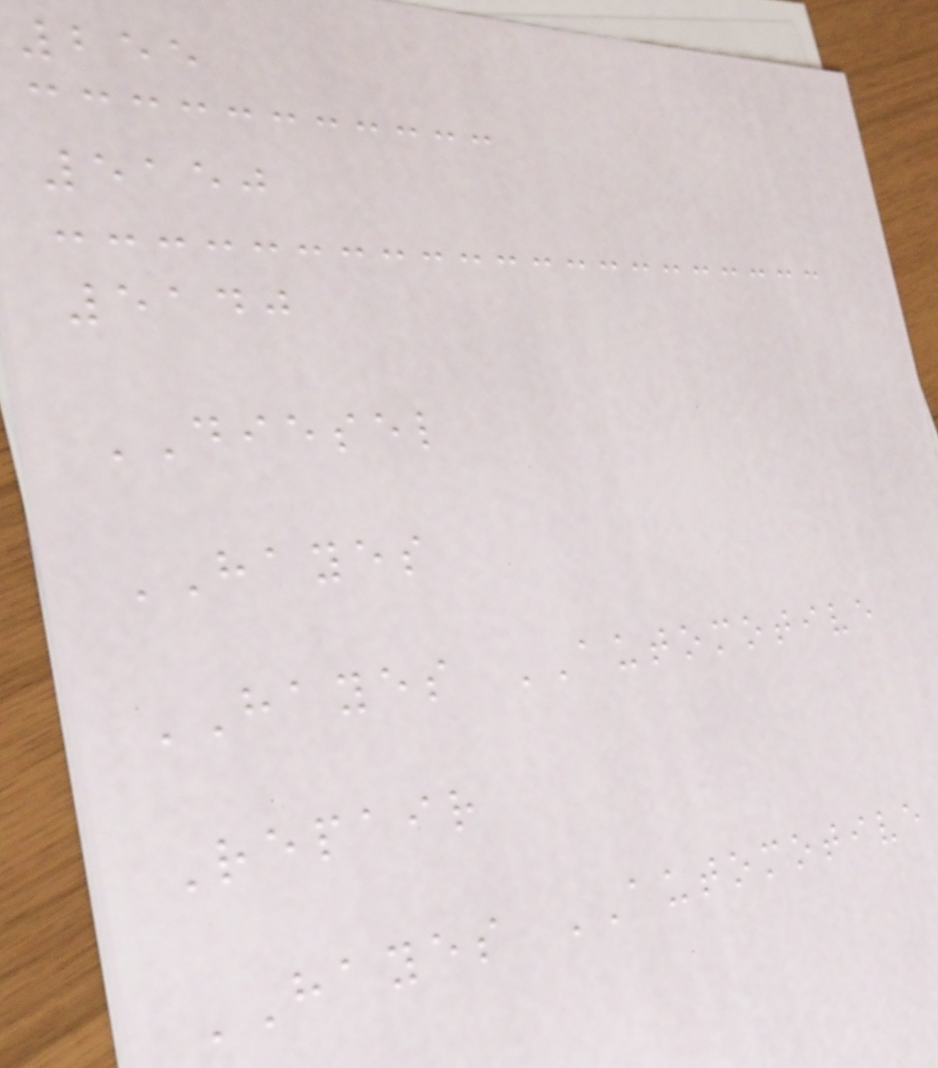255
5150
5140
DIESEL
HAYES
HAYES AUTOMOTIVE
Repair
HAYES AUTOMOTIVE
